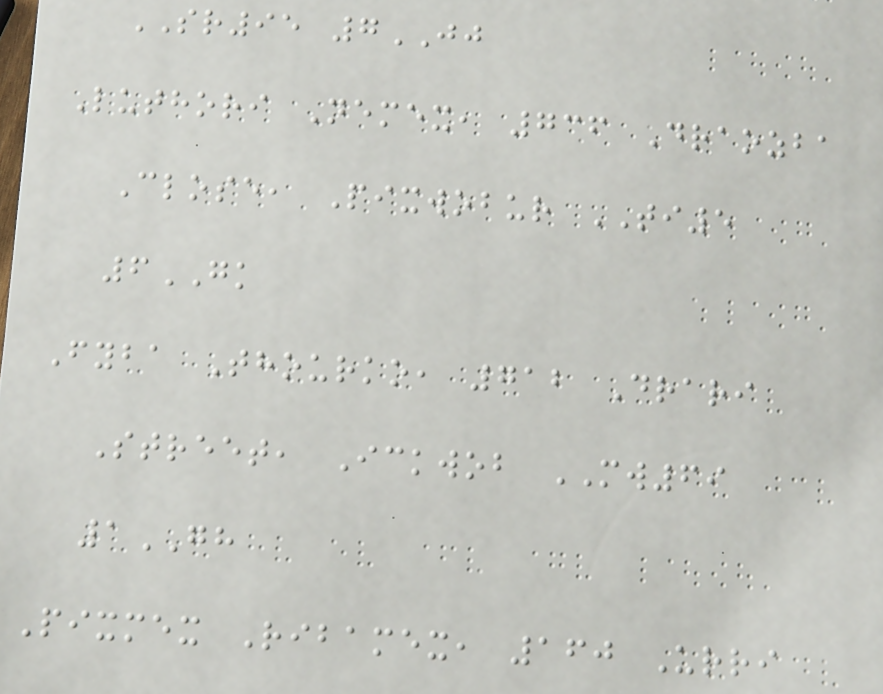SR95 7JJ
Luthori Nemex, 736 Draozba
Close, Pixwobur TI5
6GK
Fyba Thourko, 712 Drari
Street, Ickwob MW69
1GH
Pixmex Ribamex, 160 Urri
